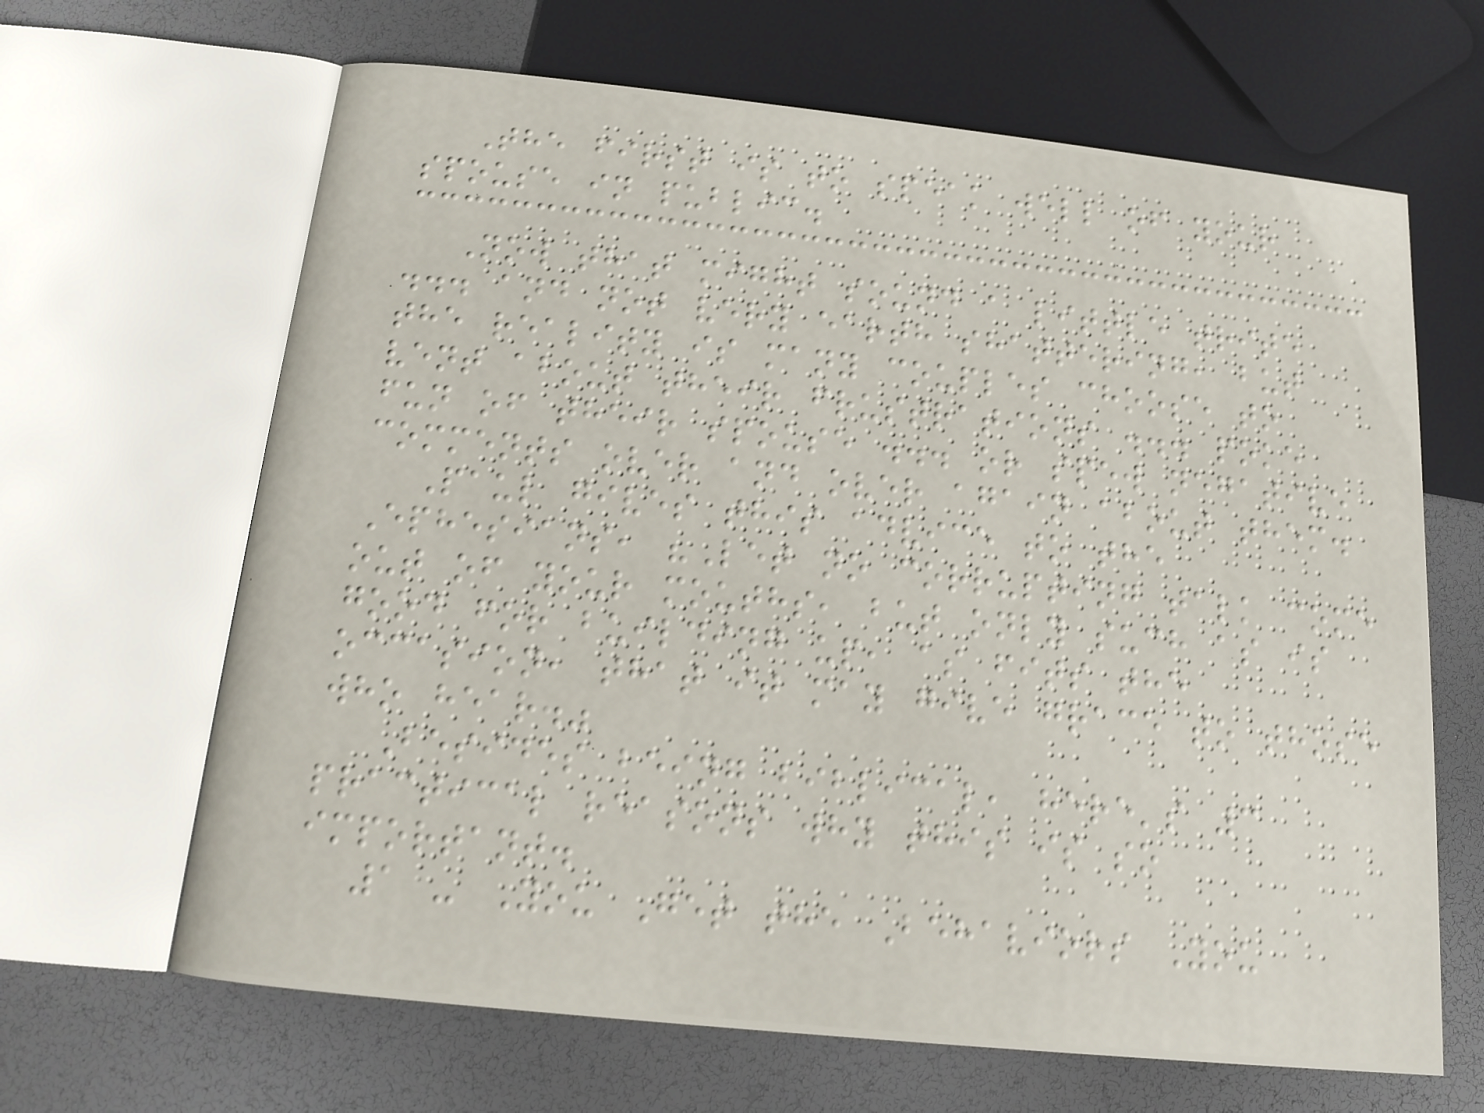The first is to speak well of your
spouse in public.
Now that might sound a little trite
... and not very earth shattering, but
the reality is many couples choose to
vent about their frustrations ... poke
fun of their spouse ... or spew negative
comments over and over again about them.
Paul gives this advice to the
Ephesians, "Let no corrupting talk come
out of your mouths, but only such as is
good for building up, as fits the
occasion, that it may give grace to those
who hear."
Besides being biblical, here's 3
practical reasons why this is so
important.
1 - You Get the Behaviors You
